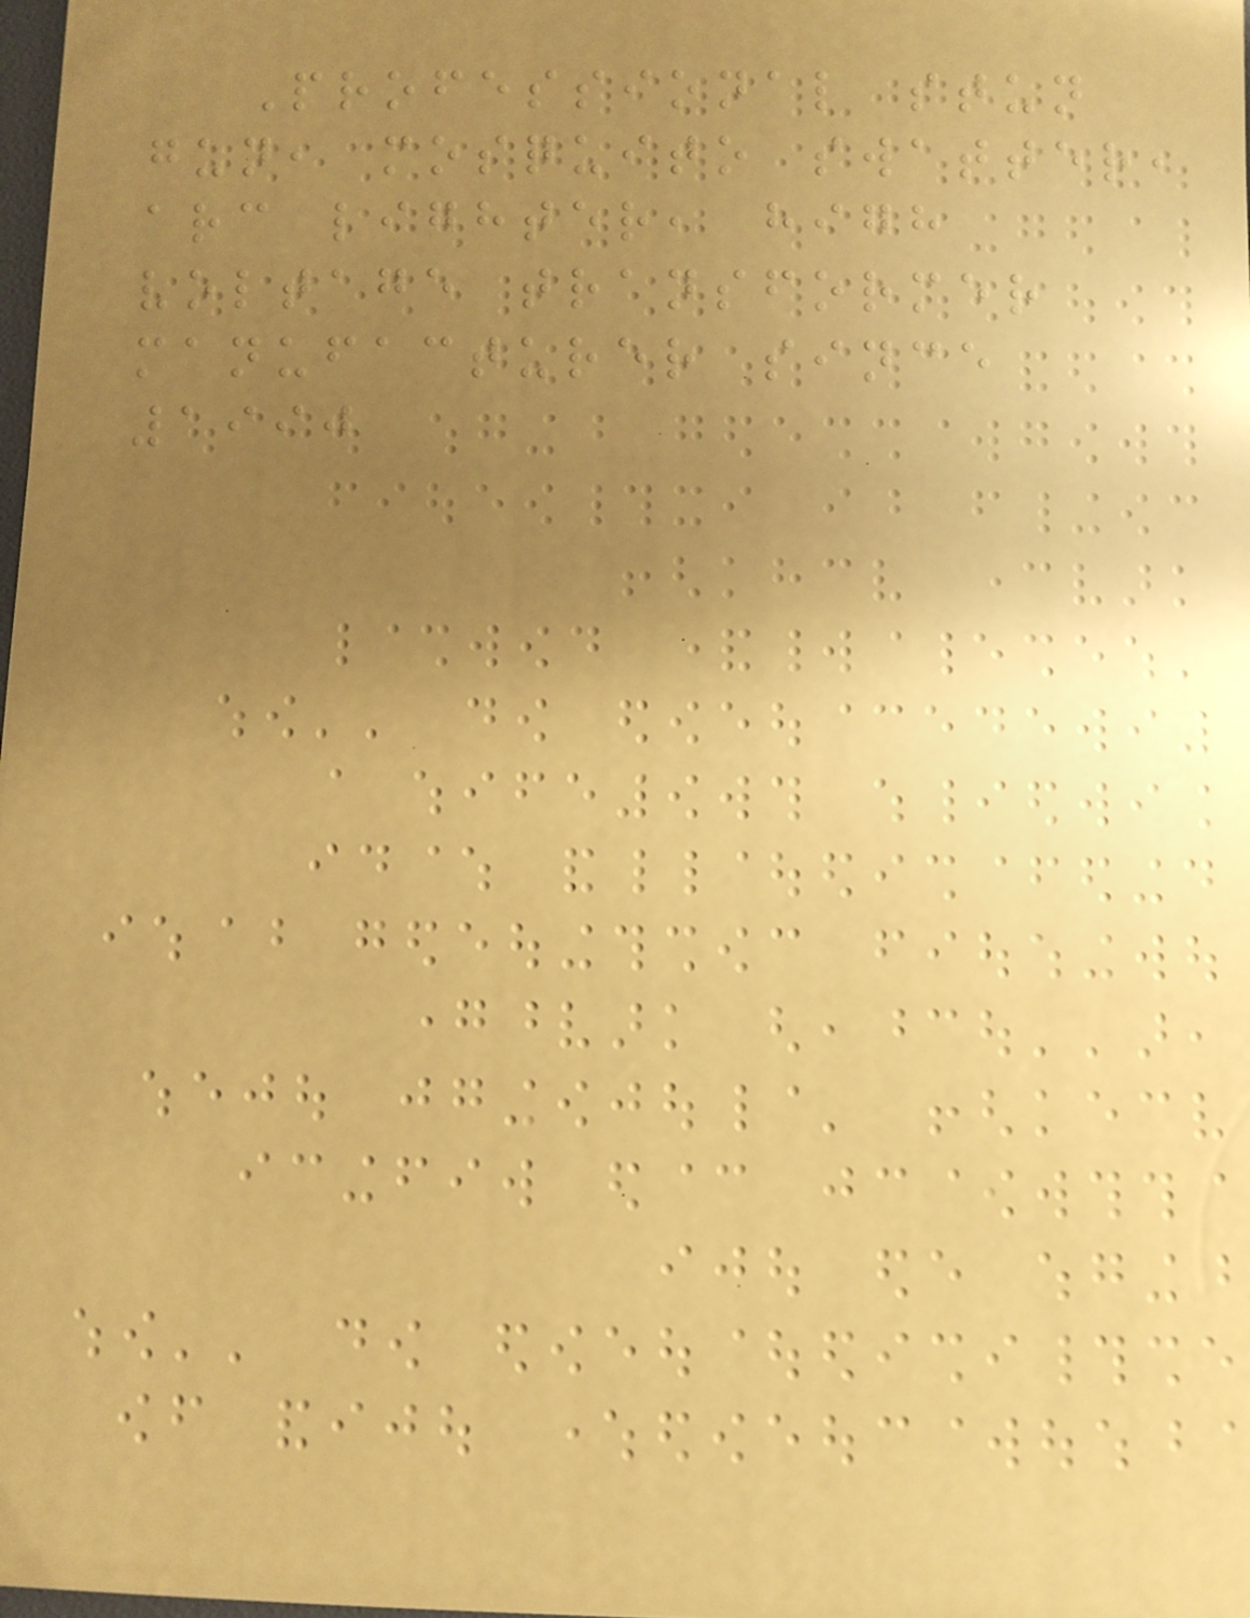Professional stun
gun, mosquito swatter,
arc lighter, high
voltage transformer
manufacturer since
1990
